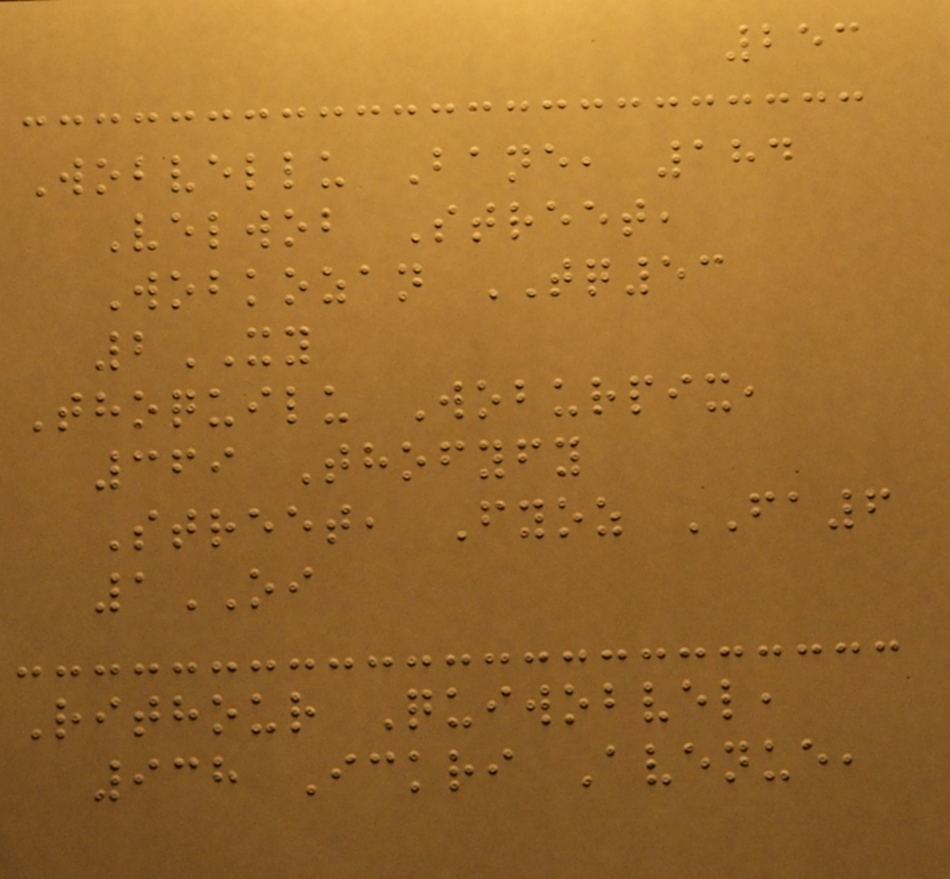253
Wobvellu Bane, 184
Velwob Street,
Wobkozan TQ53
2XY
Thoquilu Woburpix,
369 Thofyfy
Street, Fyoz FA6
1OI
Rithour Quiwobvel,
938 Ickri Avenue,
